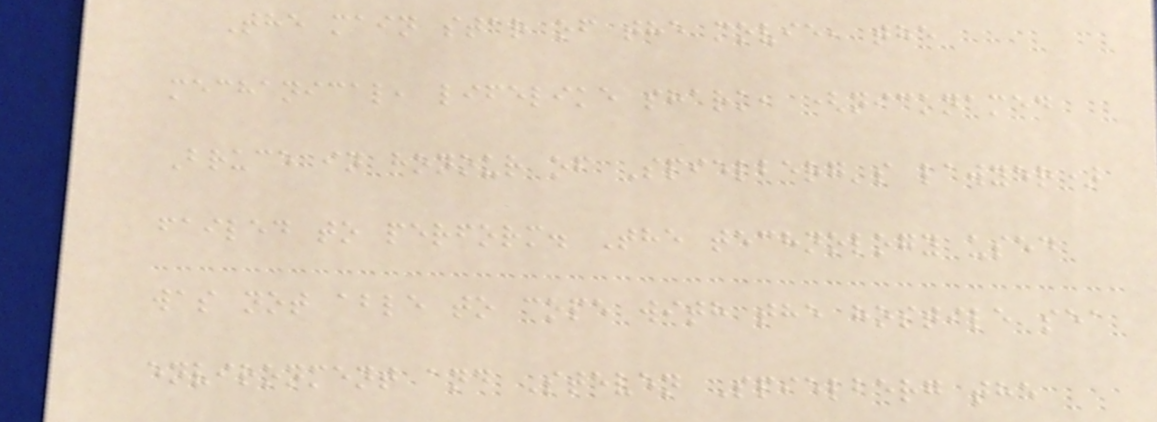The main star of the movie, the
mechanical, lifelike shark, (nicknamed
Bruce in honour of Spielberg's lawyer)
failed to perform. The technology used
was not able to cope with the hostile sea
environment and Steven Spielberg the
